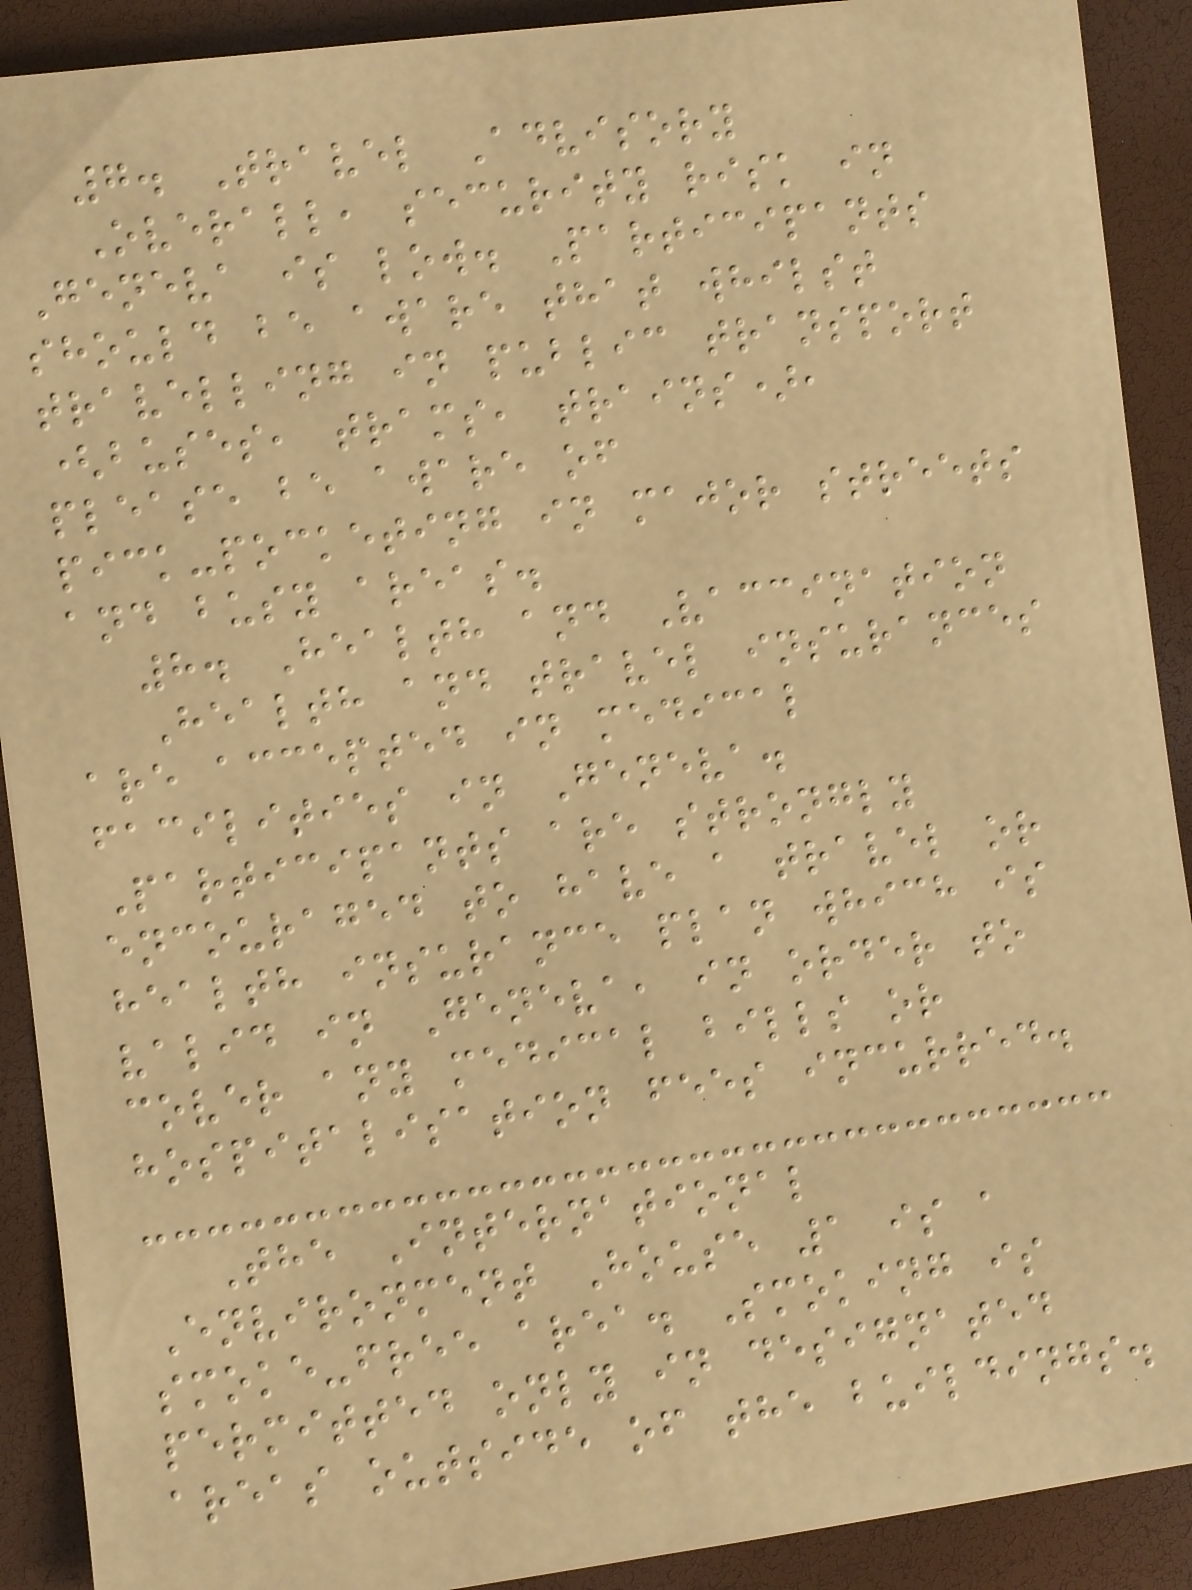7. Travel Advisory
Overall, security risk in
Geneva is low. Participants
should be aware that whilst
travelling in public transport
(buses, trams, trains),
please be aware of
pick-pocketing in major streets
and busy areas.
8. Health and Vaccination
Health and travel insurances
are accepted in medical
facilities in Geneva.
Participants are strongly
encouraged to have a travel or
health insurance plan which is
valid in Geneva, in order to
cover any medical bills or
hospitalisation fees incurred.
The International
Environment House 1 is a
smoke-free area. Smoking is
permitted only in designated
areas outside of the buildings.
